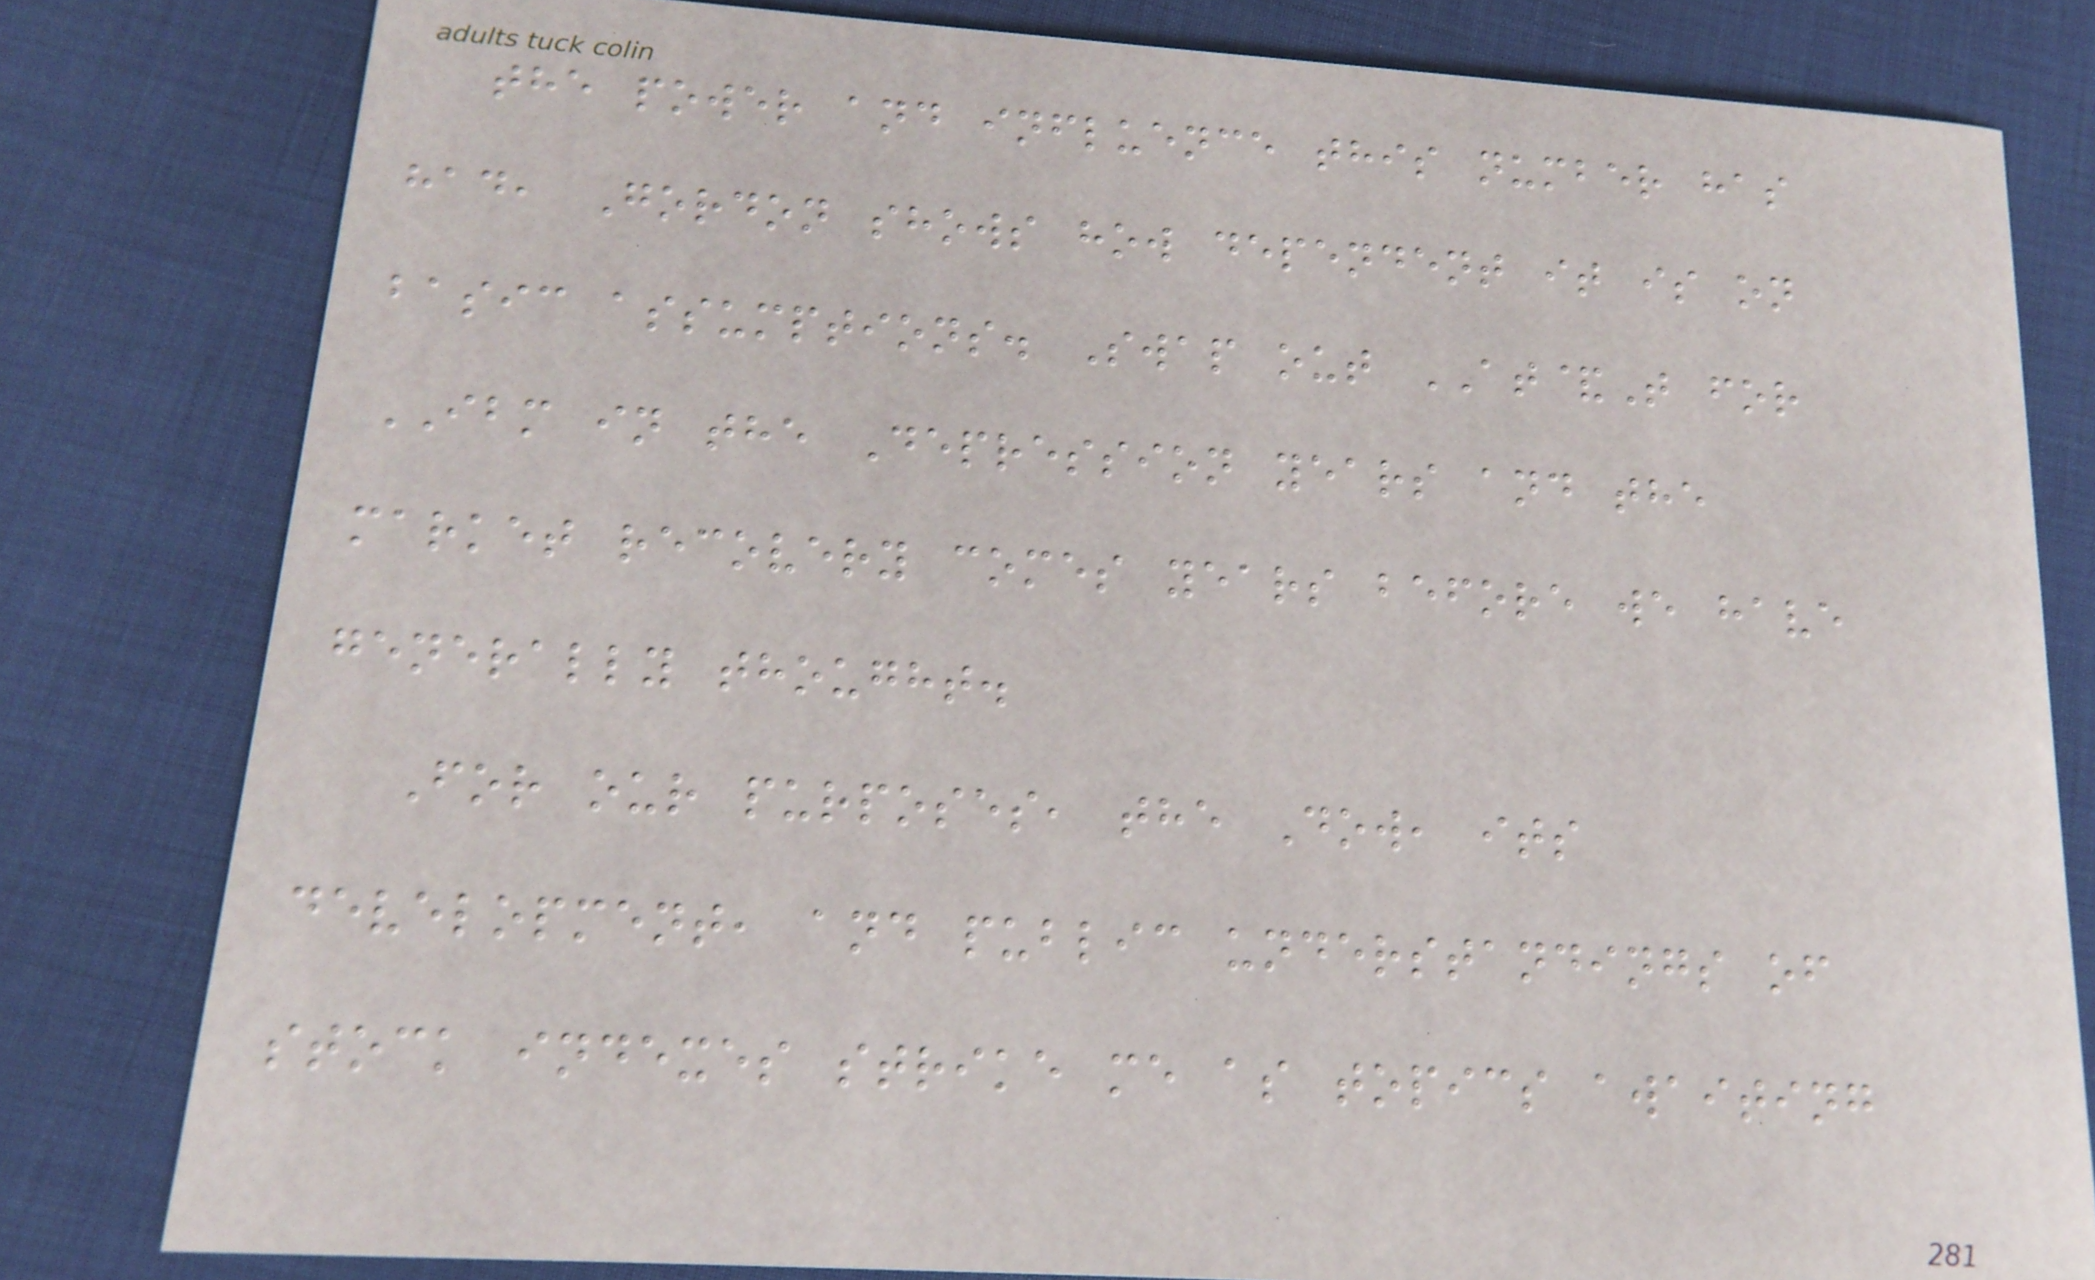the power and influence this number has
had, Gordon shows how dependent it is on
basic assumptions. Swap out AT&T for
IBM in the Depression years and the
market recovery comes years before we have
generally thought.
For our purposes, the Dow, its
development, and public understandings of
stock indexes strike me as topics awaiting
